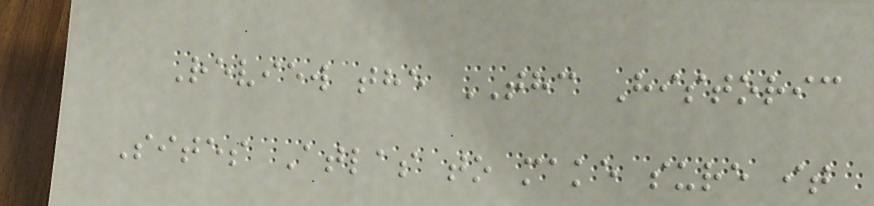Review the THC Historic
Sites Atlas to make sure it
